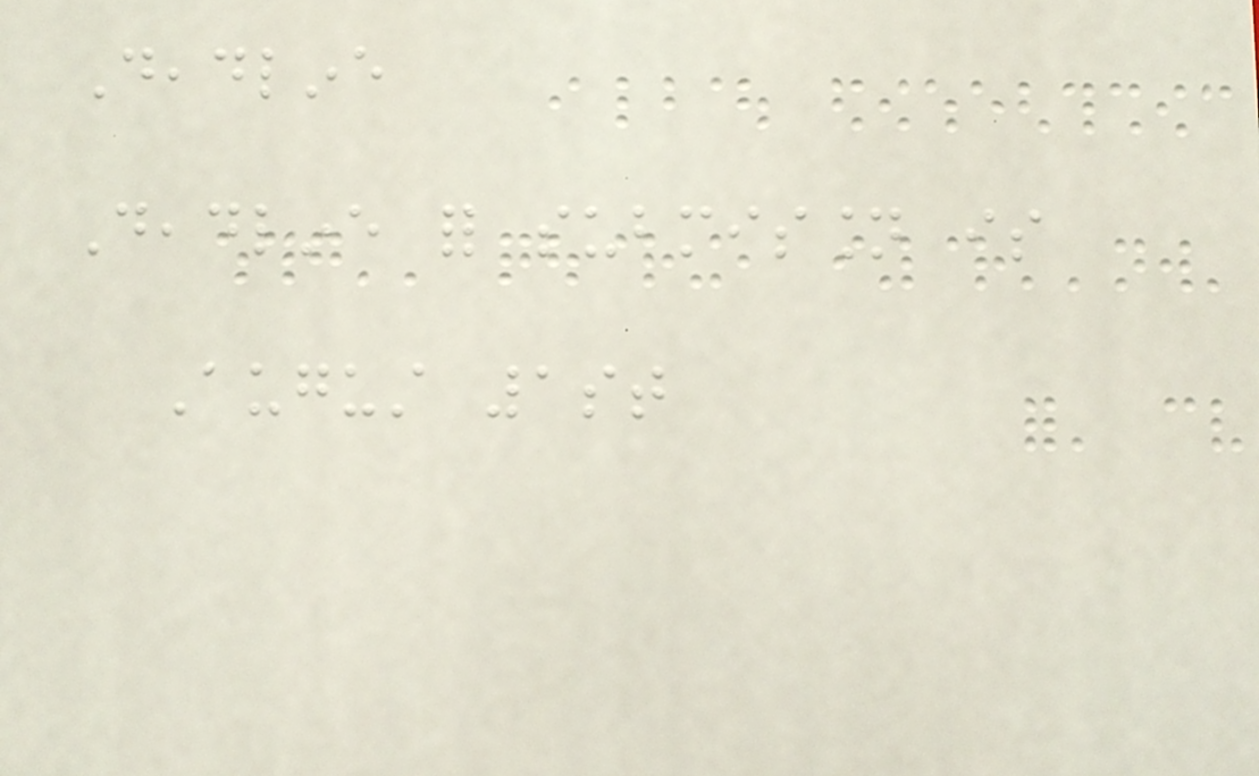Deadline
Deadline for submission is
August 1st
